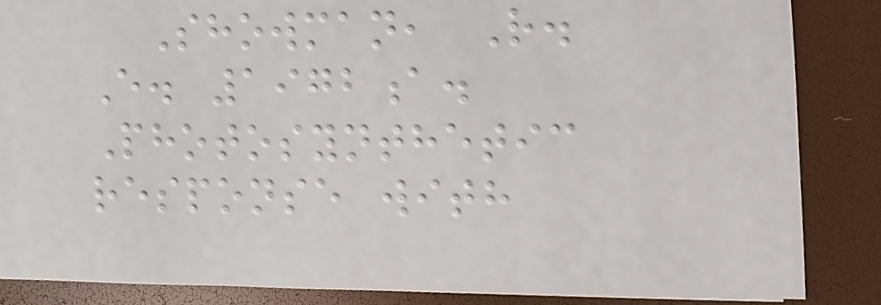Showman, R.
E. 1972a.
Photosynthetic
response with
